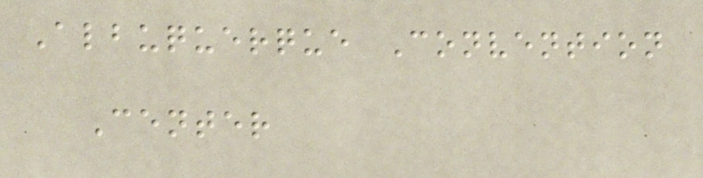Albuquerque Convention
Center
